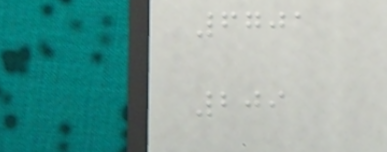6701
209
